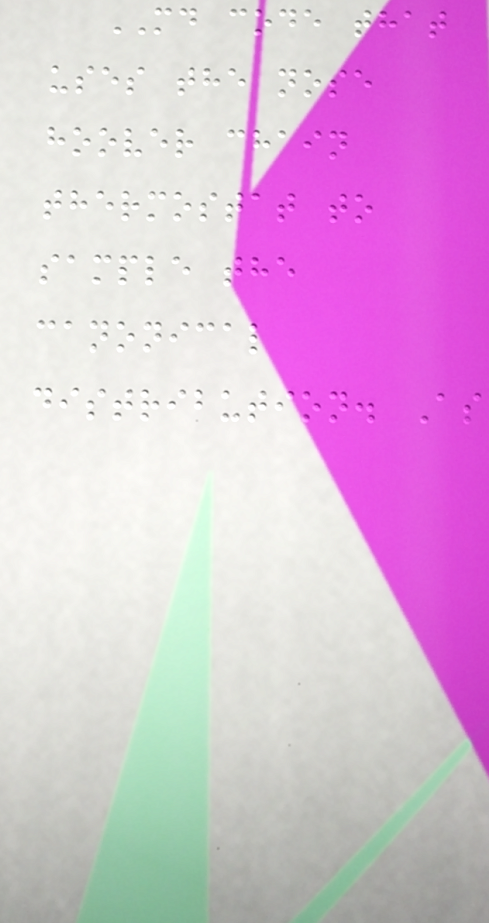MD code that
uses the nose
hoover chain
thermostat to
sample the
canonical
distribution. As
